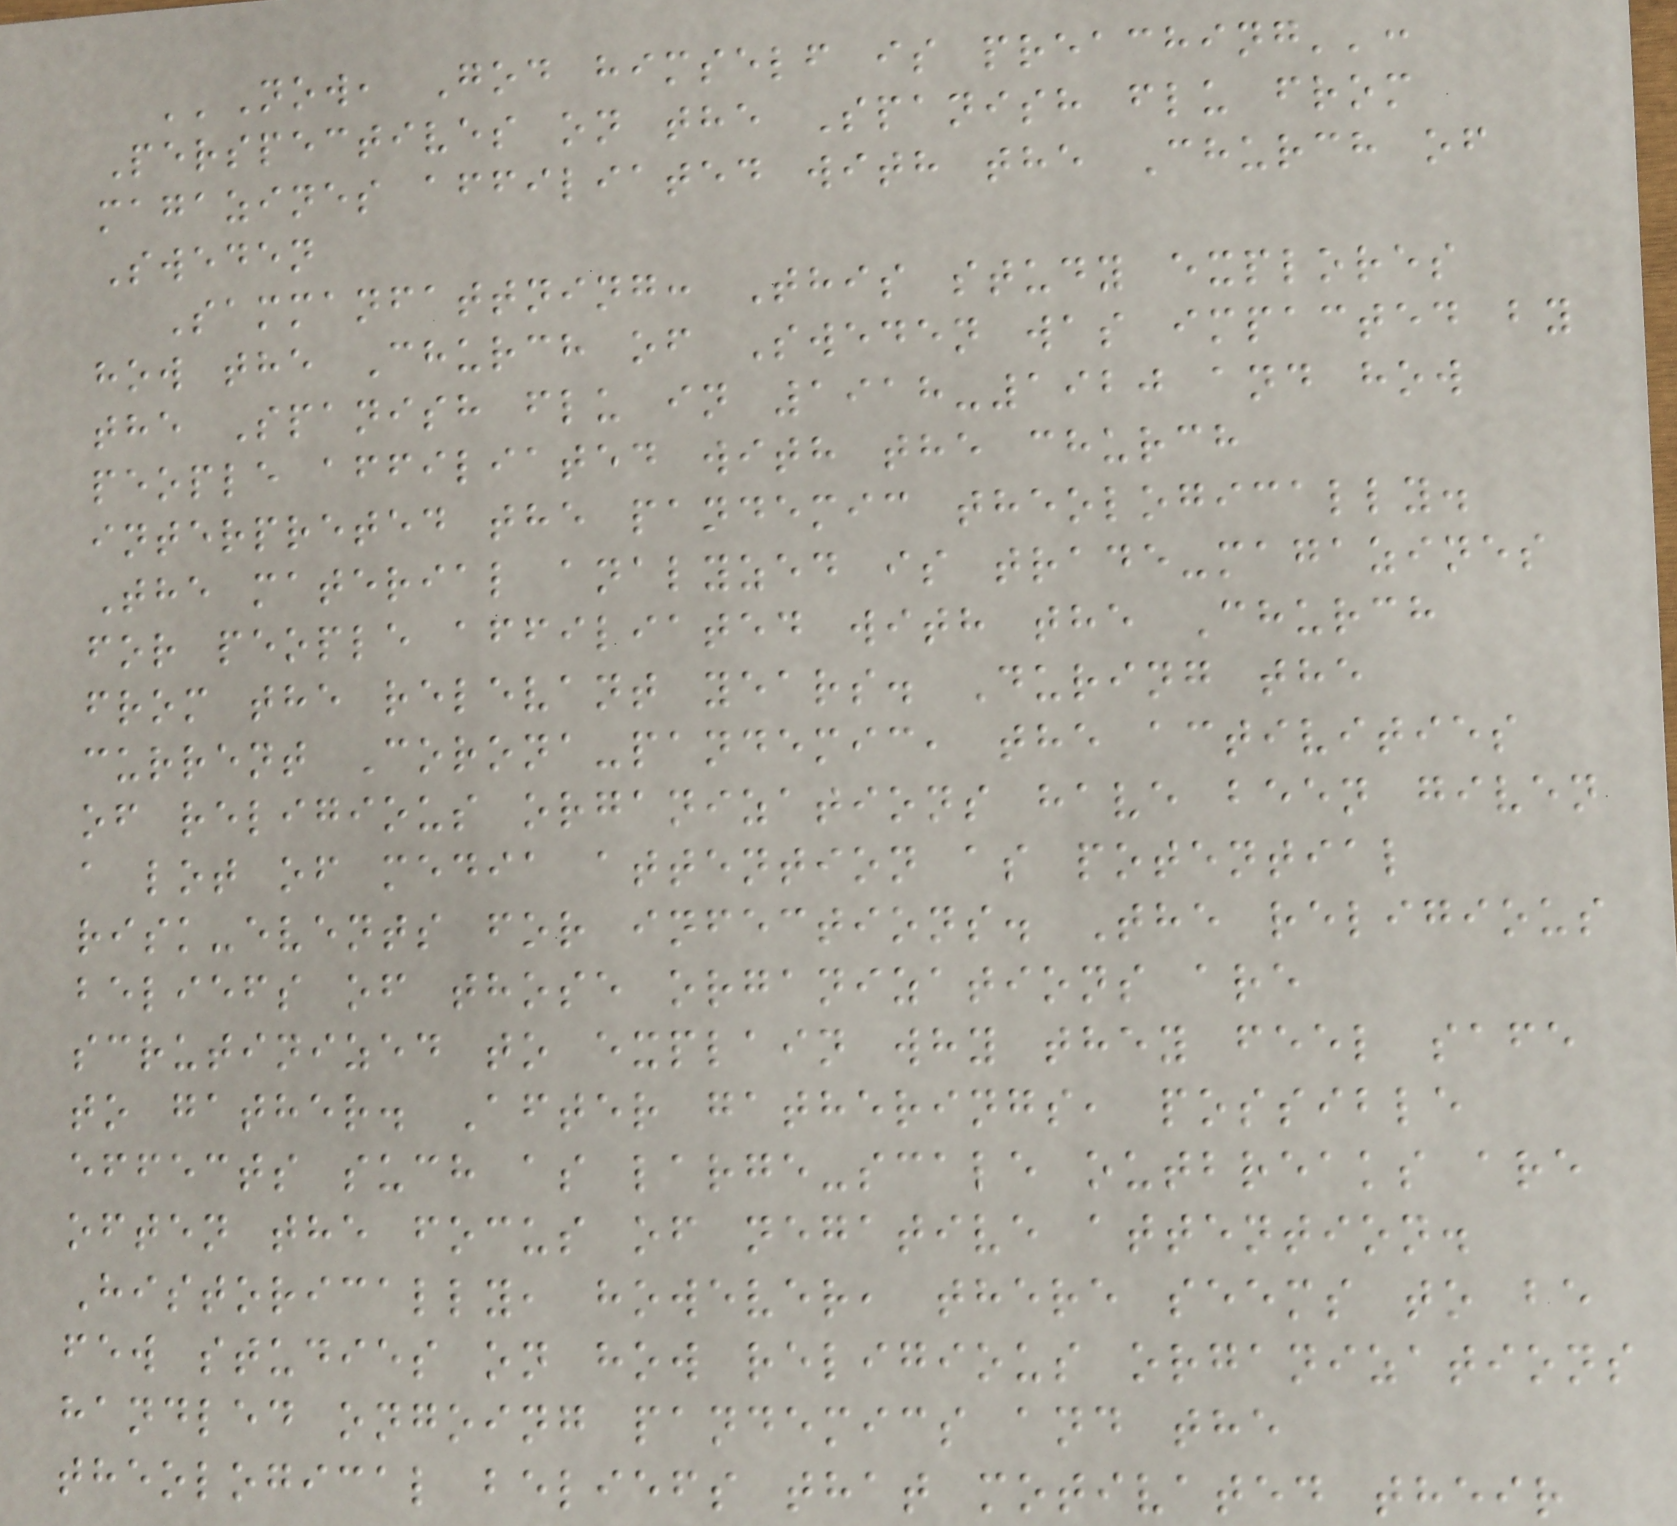''Now, God himself is preaching'':
Perspectives on the Spanish flu from
magazines affiliated with the Church of
Sweden
Sammanfattning: This study explores
how the Church of Sweden was impacted by
the Spanish flu in 1918-1920 and how
people affiliated with the church
interpreted the pandemic theologically.
The material analyzed is trade-magazines
for people affiliated with the Church
from the relevant years. During the
current Corona-pandemic, the activities
of religious organizations have been given
a lot of media attention as potential
risk-events for infections. The religious
beliefs of those organizations are
scrutinized to explain why they feel safe
to gather. After gatherings, possible
effects such as large-scale outbreaks are
often the focus of negative attention.
Historically, however, there seems to be
few studies on how religious organizations
handled ongoing pandemics and the
theological beliefs that motivated their
